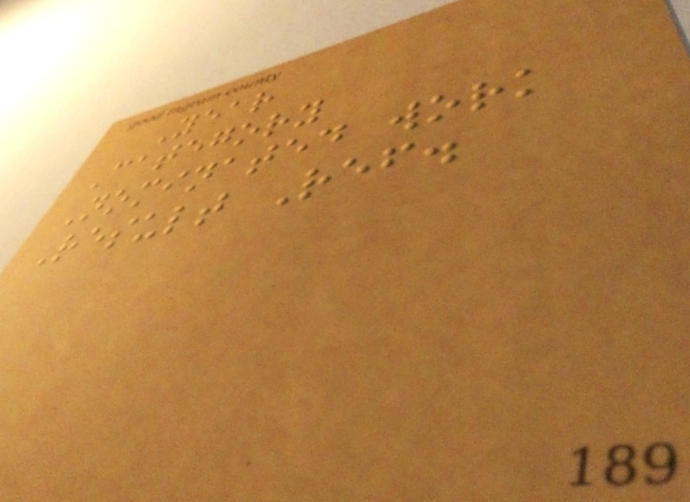Year
Category
Nominated work
Result Ref.
